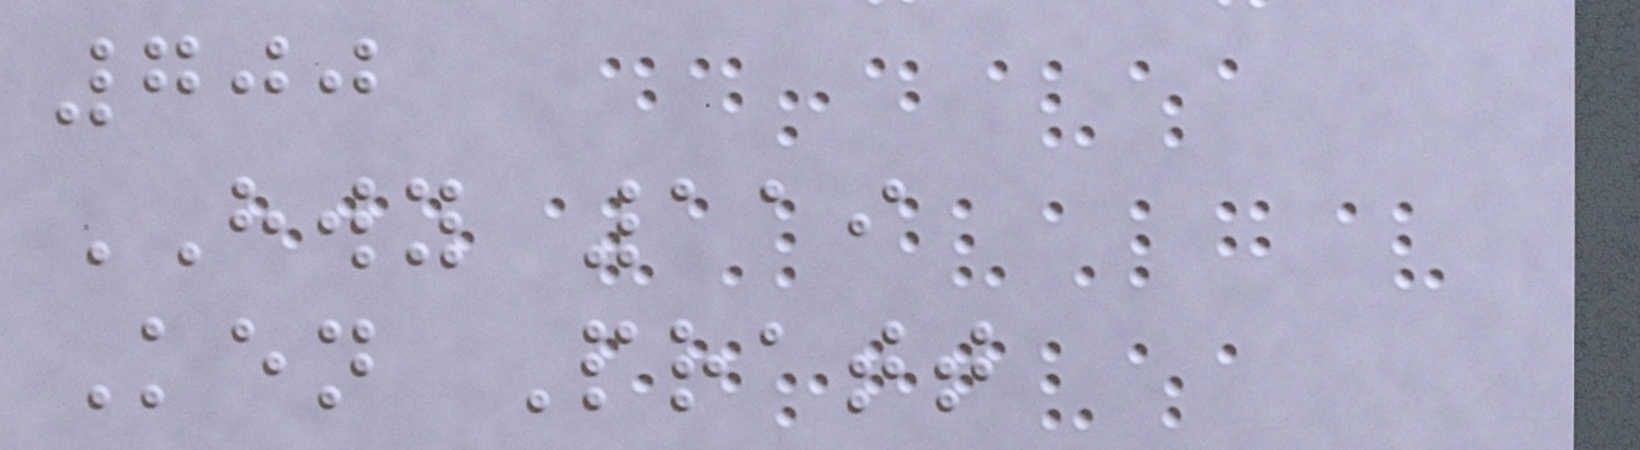700
HWY 119
Ken Pratt
